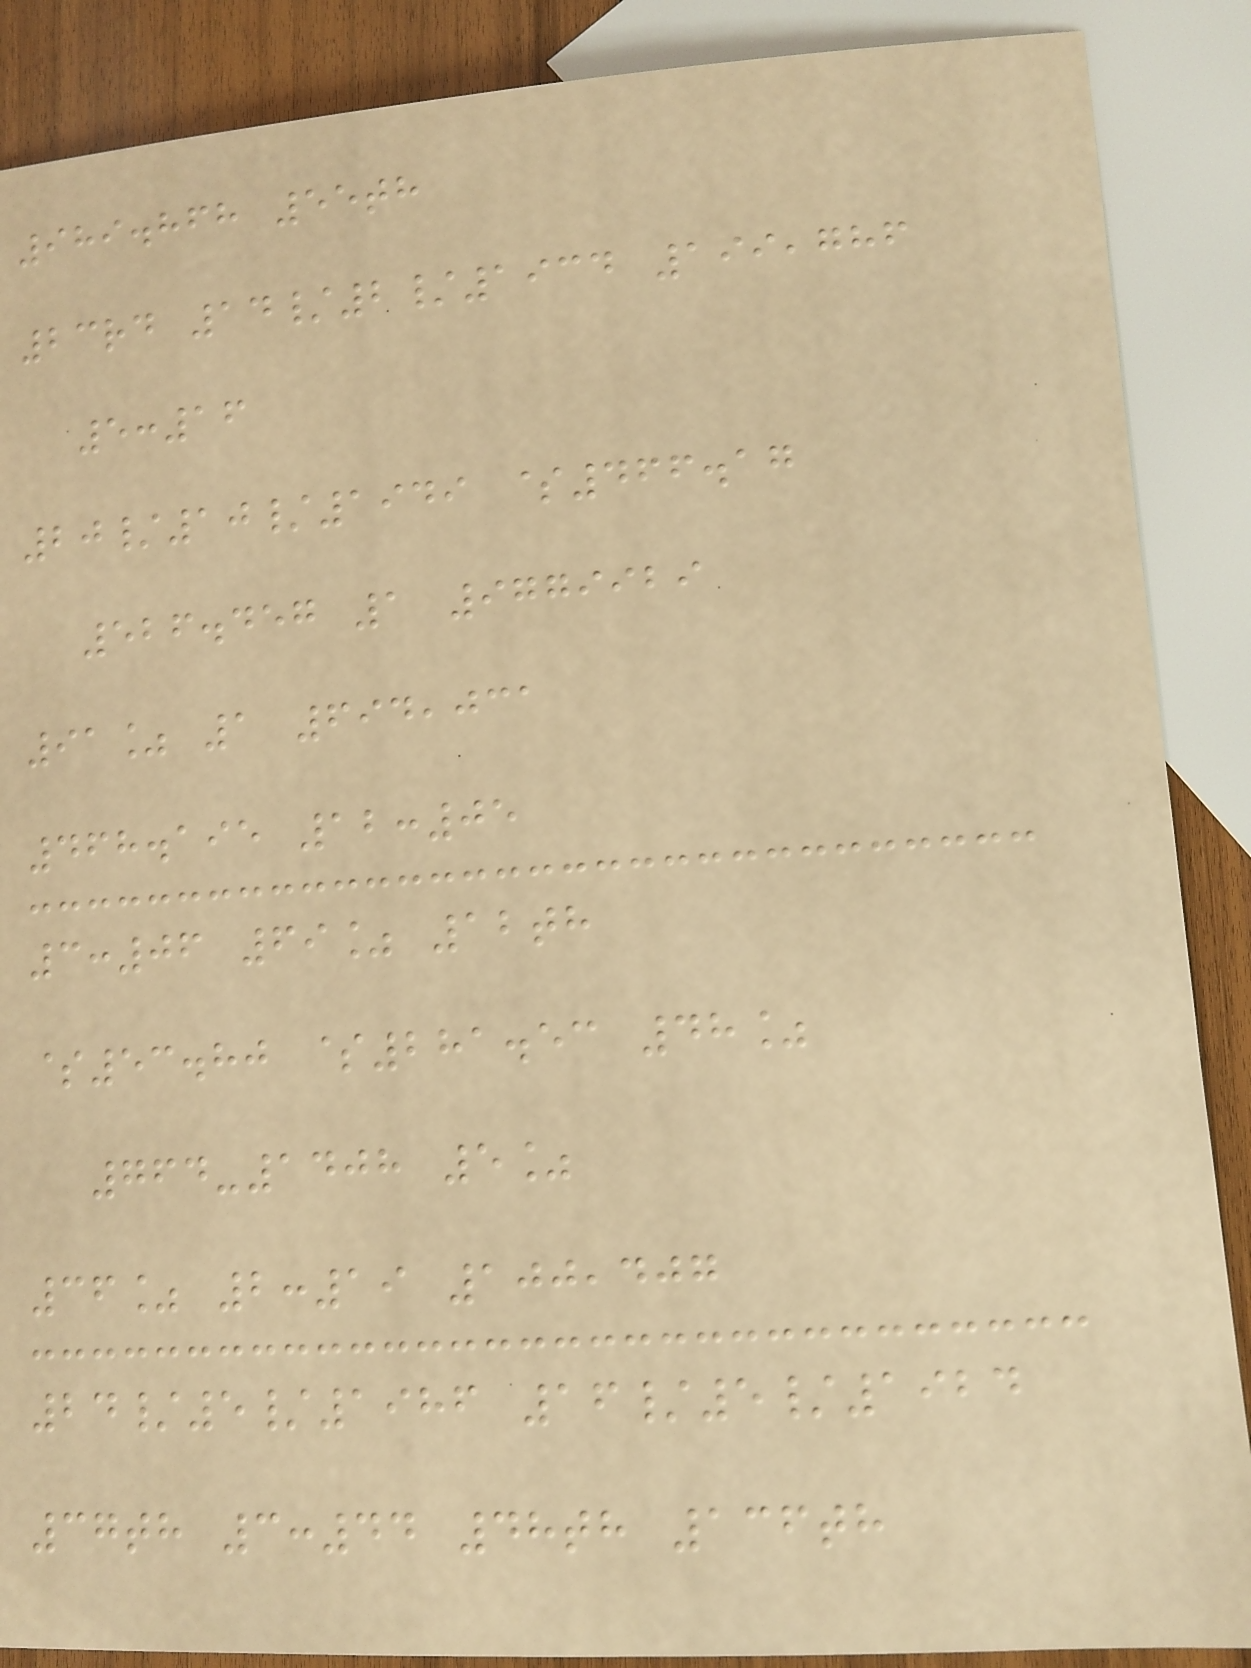989.868 55th
23rd 14/2/1934 199,786
5:16
20/10/1949 $466.17
526.457 1 9779929
91% 1 694,031
468.195 12:05
3:06 69% 12th
$53.80 $281.53 48%
764-1408 5%
36% 2:19 100,407
24/5/1986 16/5/1924
37th 3:44 48th 136th
